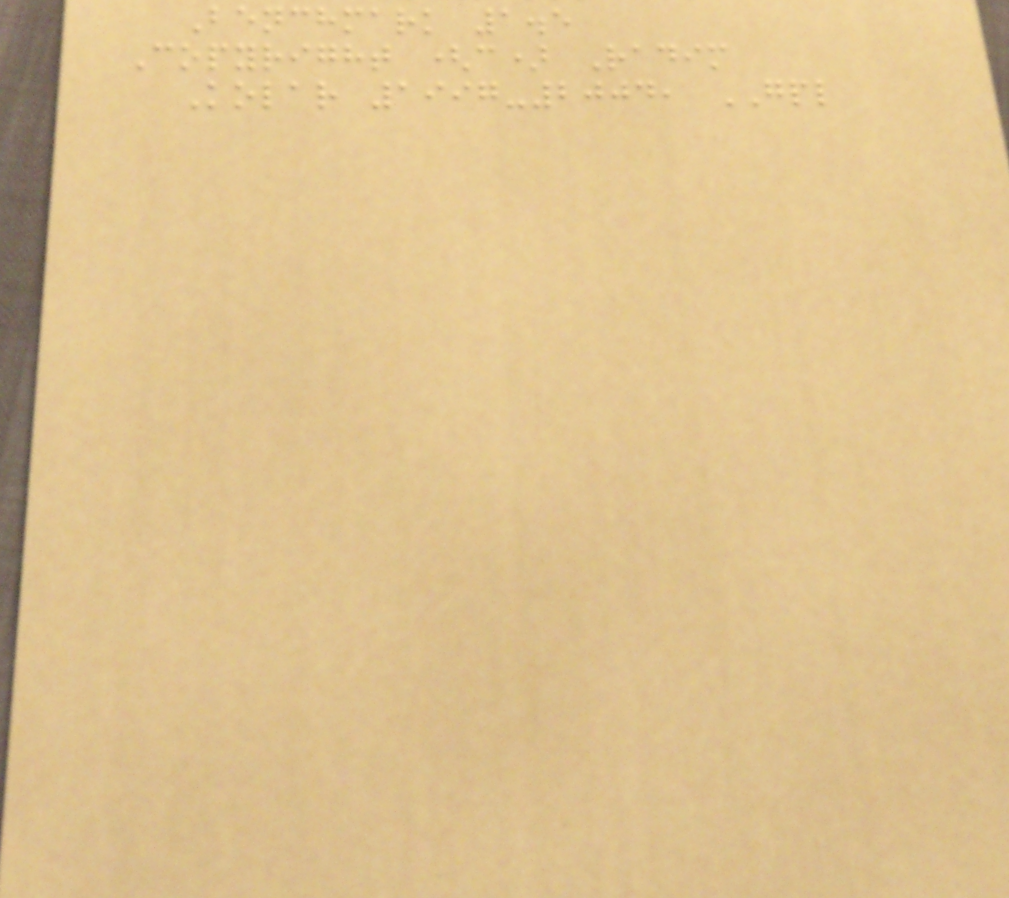Benchmark 1.5
Copyright (c) Radim
Kolar 1997-2004, GPL
